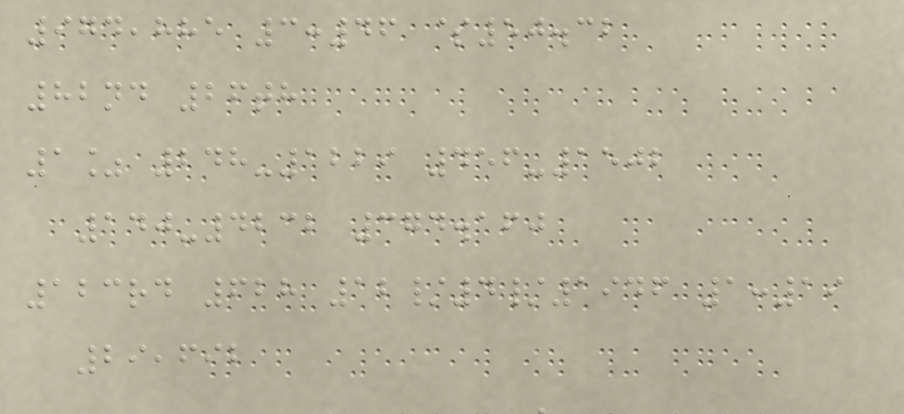974,885 3:46 $50.32
82nd 26th
1% 248-1229 456-1502
140-4232 374.160
123rd 628 12/4/1946 1:19
29,692
